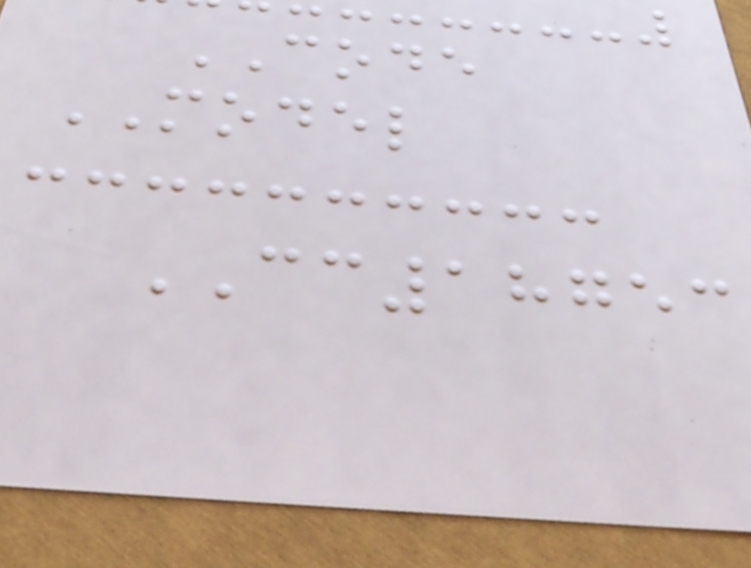CODE
MODEL
CC18753
